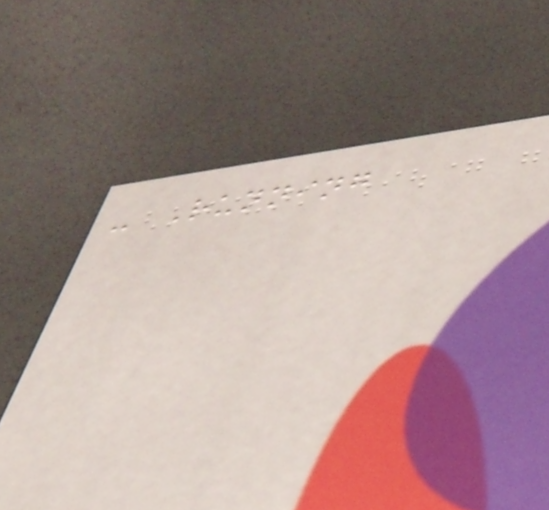- Running
